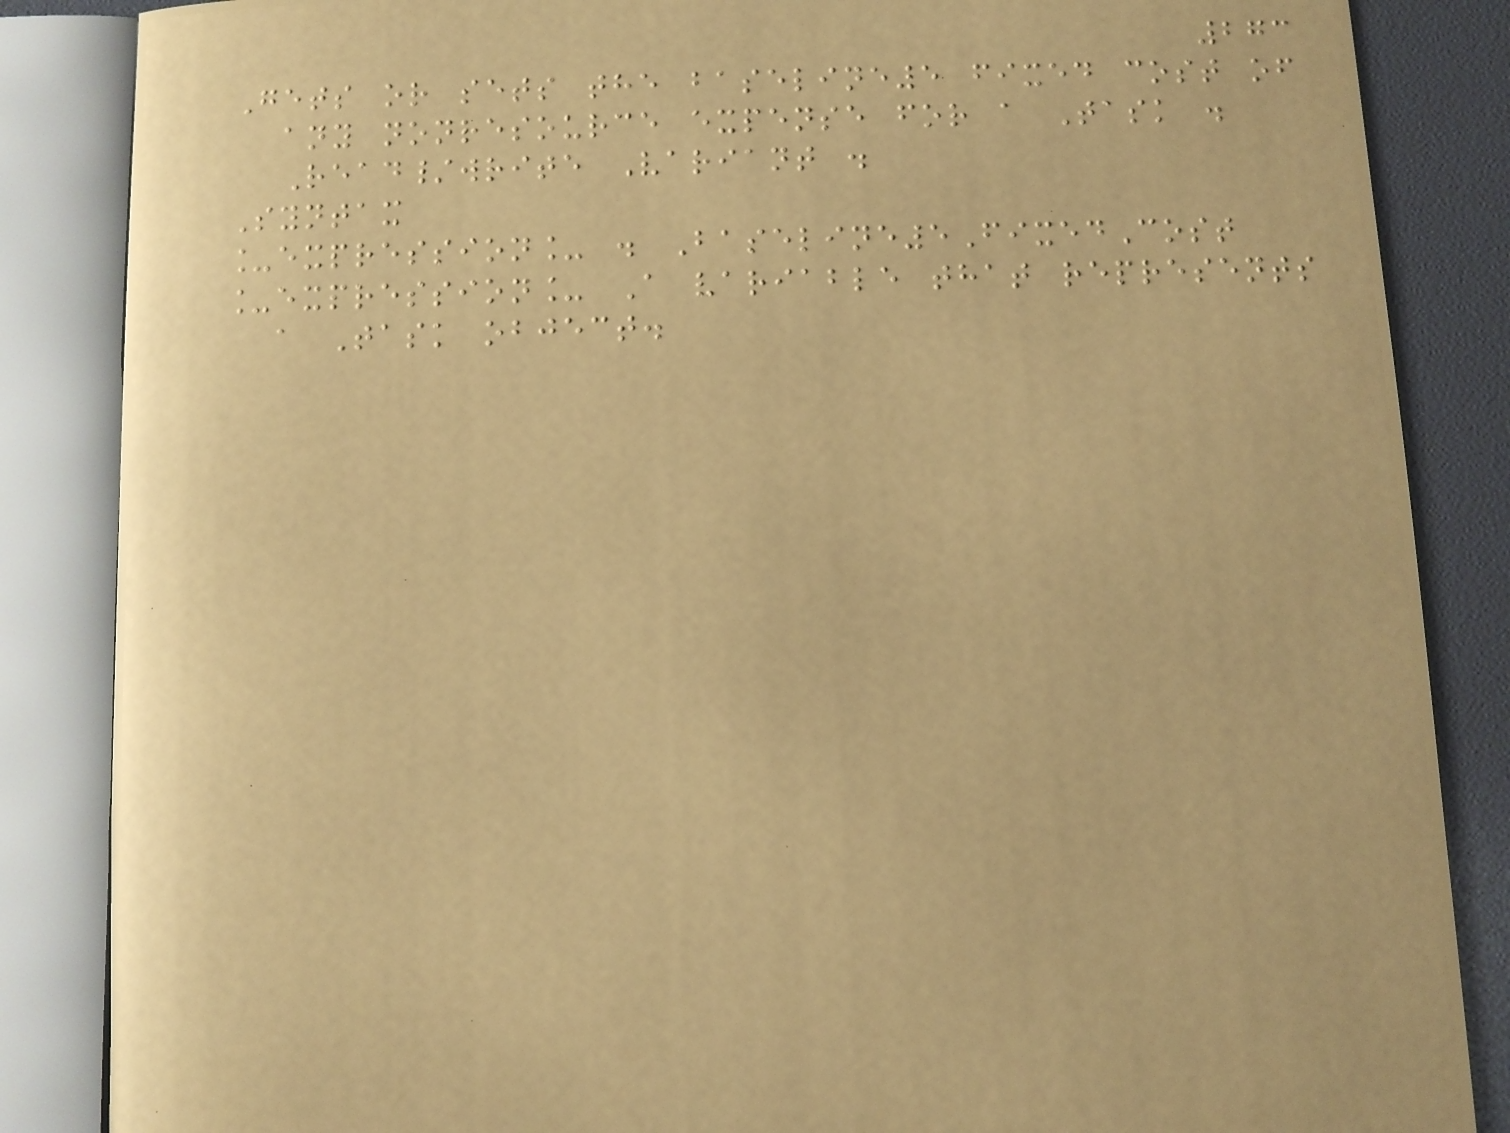273
Gets or sets the baseline5 fixed cost of
any nonresource expense for a Task .
Read/write Variant .
Syntax
_expression_ . Baseline5FixedCost
_expression_ A variable that represents
a Task object.
